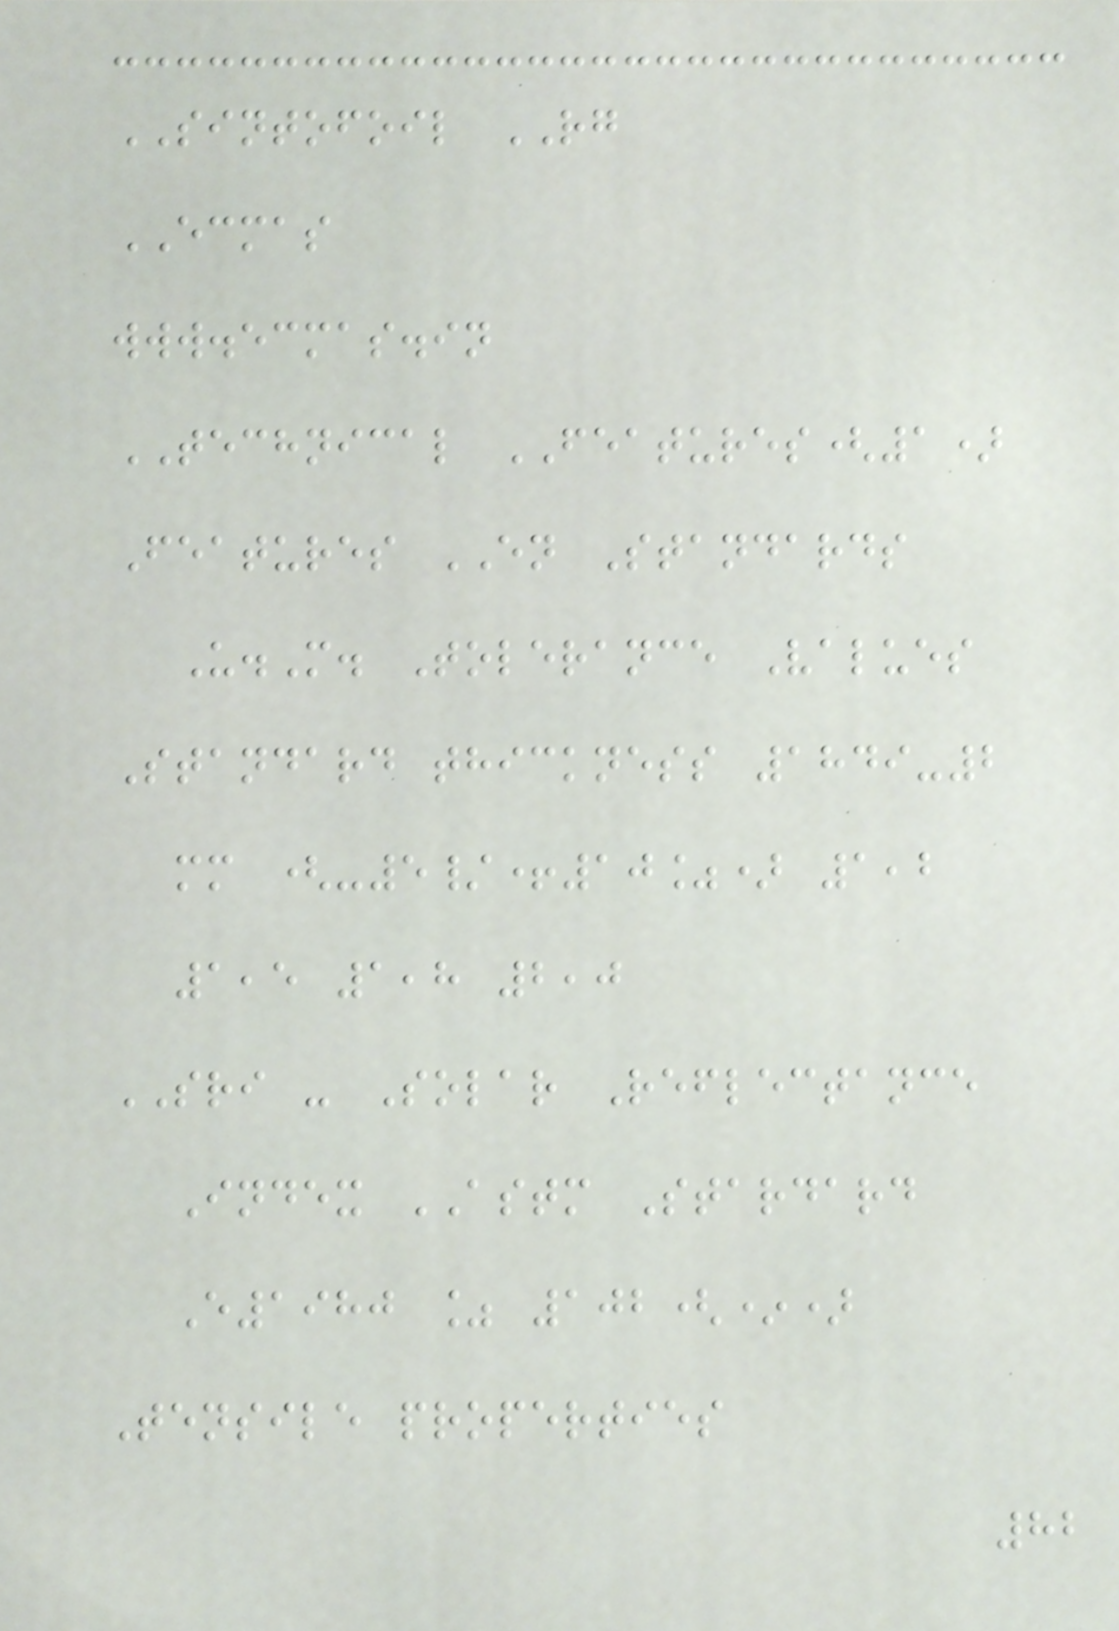SINTOFOIL RG
ECMAS
www.ecmas.in
TECHNICAL FEATURES(1)
Features EN Standards
U.M. Tolerance Values
Standard thickness 1849-2
mm (-5/+10%) 1,2
1,5 1,8 2,0
SRI - Solar Reflectance
Index ASTM Stardard
E1980 % 102(*)
Tensile properties
82
